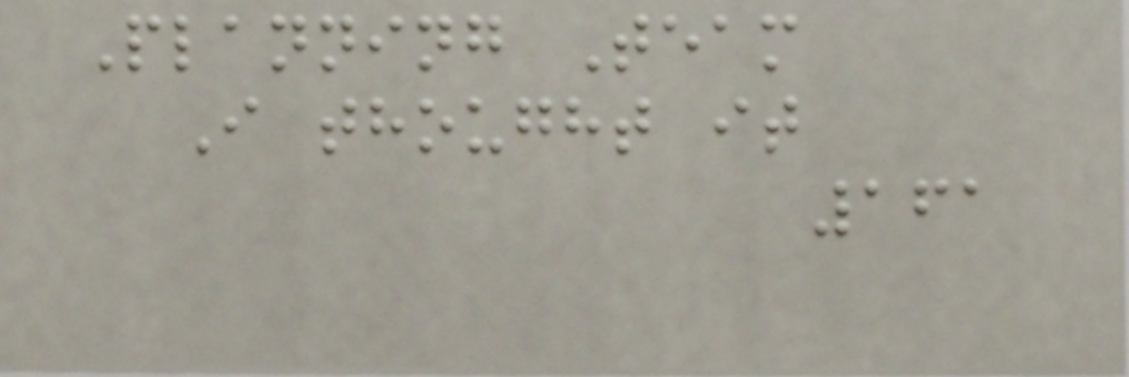Planning Team
I thought it
161
